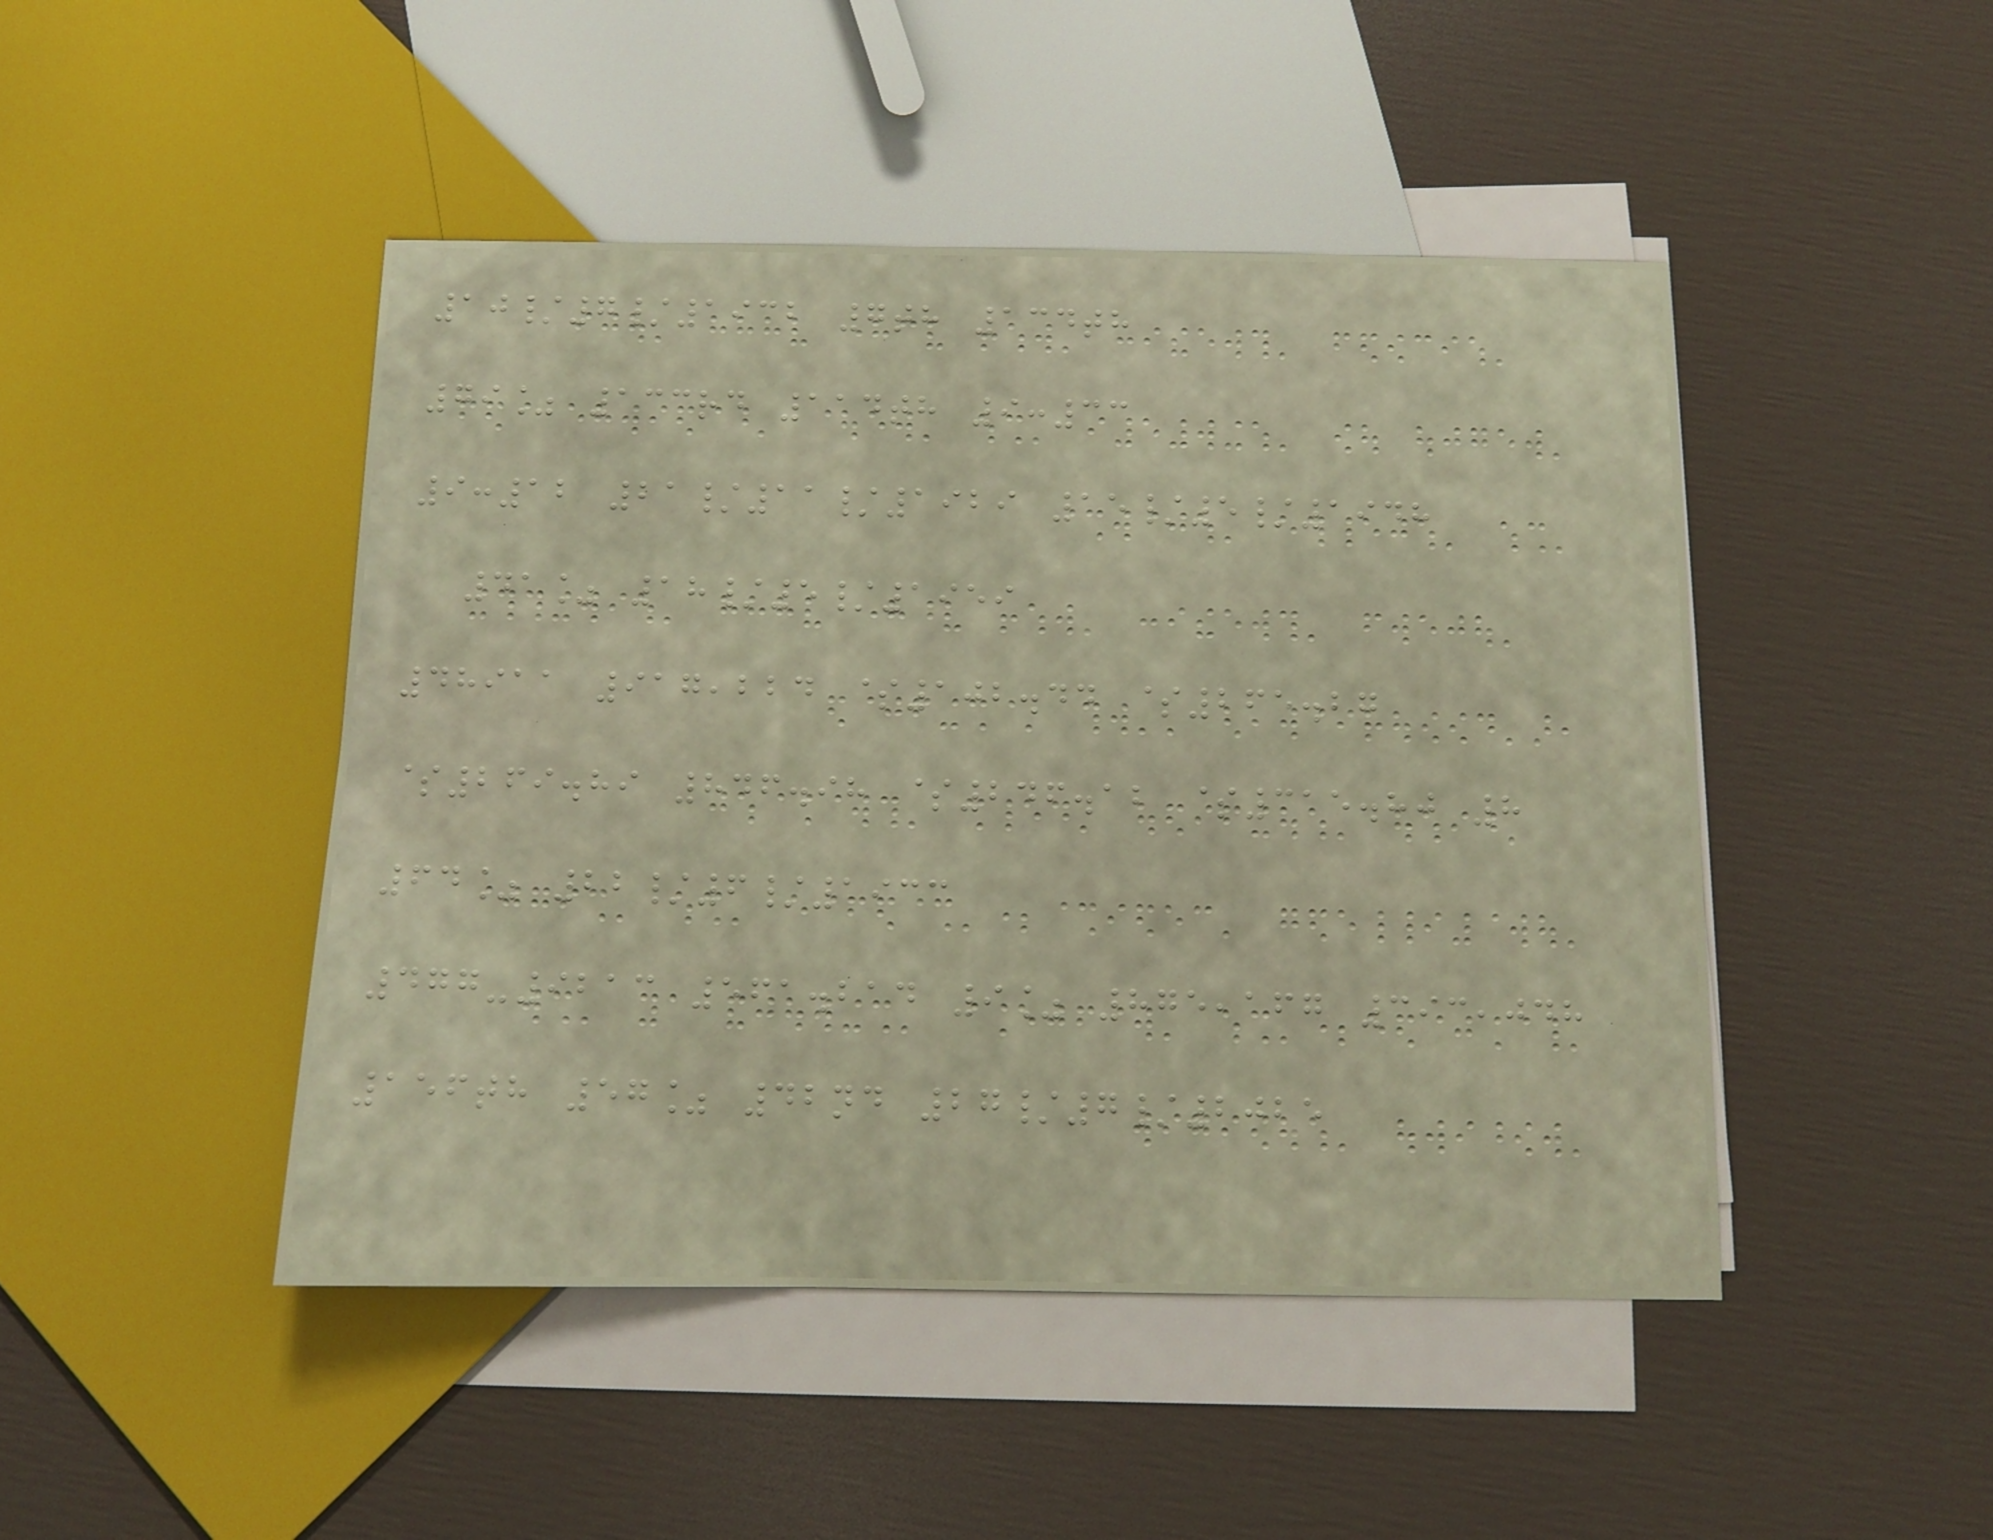10/7/1932 7th 134th
79% 133rd 114th 9:33
9:12 21/11/1929 15/5/1948
41% 18/5/1959
48911 917,224 $102.44 $265.27
$269.89 846.98 $246.12 $315.80 8
64% 22/6/1933
477-9213 561.214 9% 875,167 393,048
156th 57% 42nd 27/7/2025
